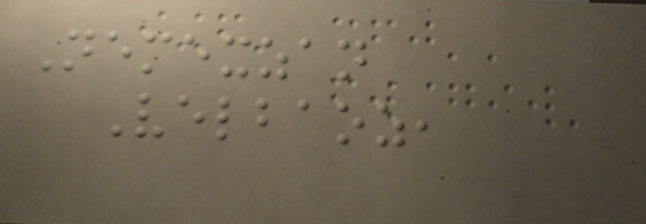Nemexzan
Velbaoz,
